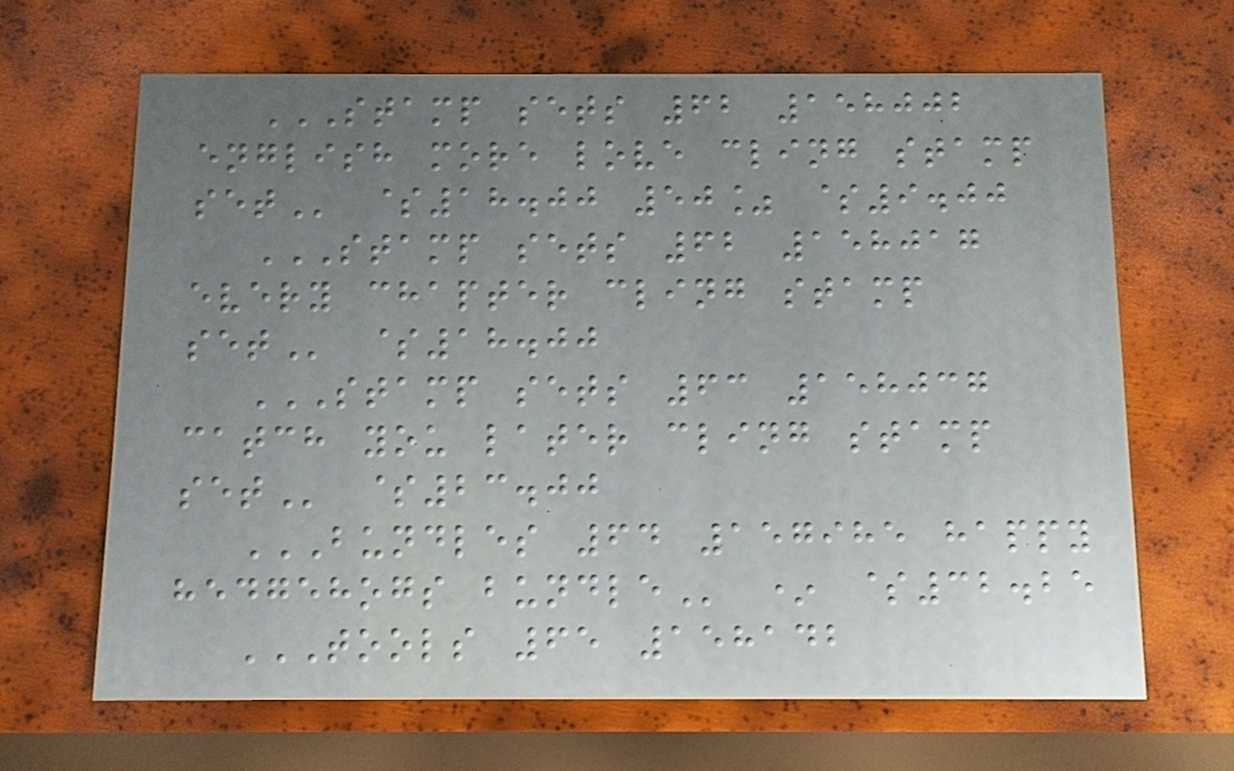STAMP SETS 62 158002
ENGLISH MORE LOVE CLING STAMP
SET $18.00 50% $9.00
STAMP SETS 62 158017
EVERY CHAPTER CLING STAMP
SET $18.00
STAMP SETS 63 158037
CATCH YOU LATER CLING STAMP
SET $23.00
BUNDLES 64 157985 HAPPY
HEDGEHOGS BUNDLE * $32.25
TOOLS 65 158142
